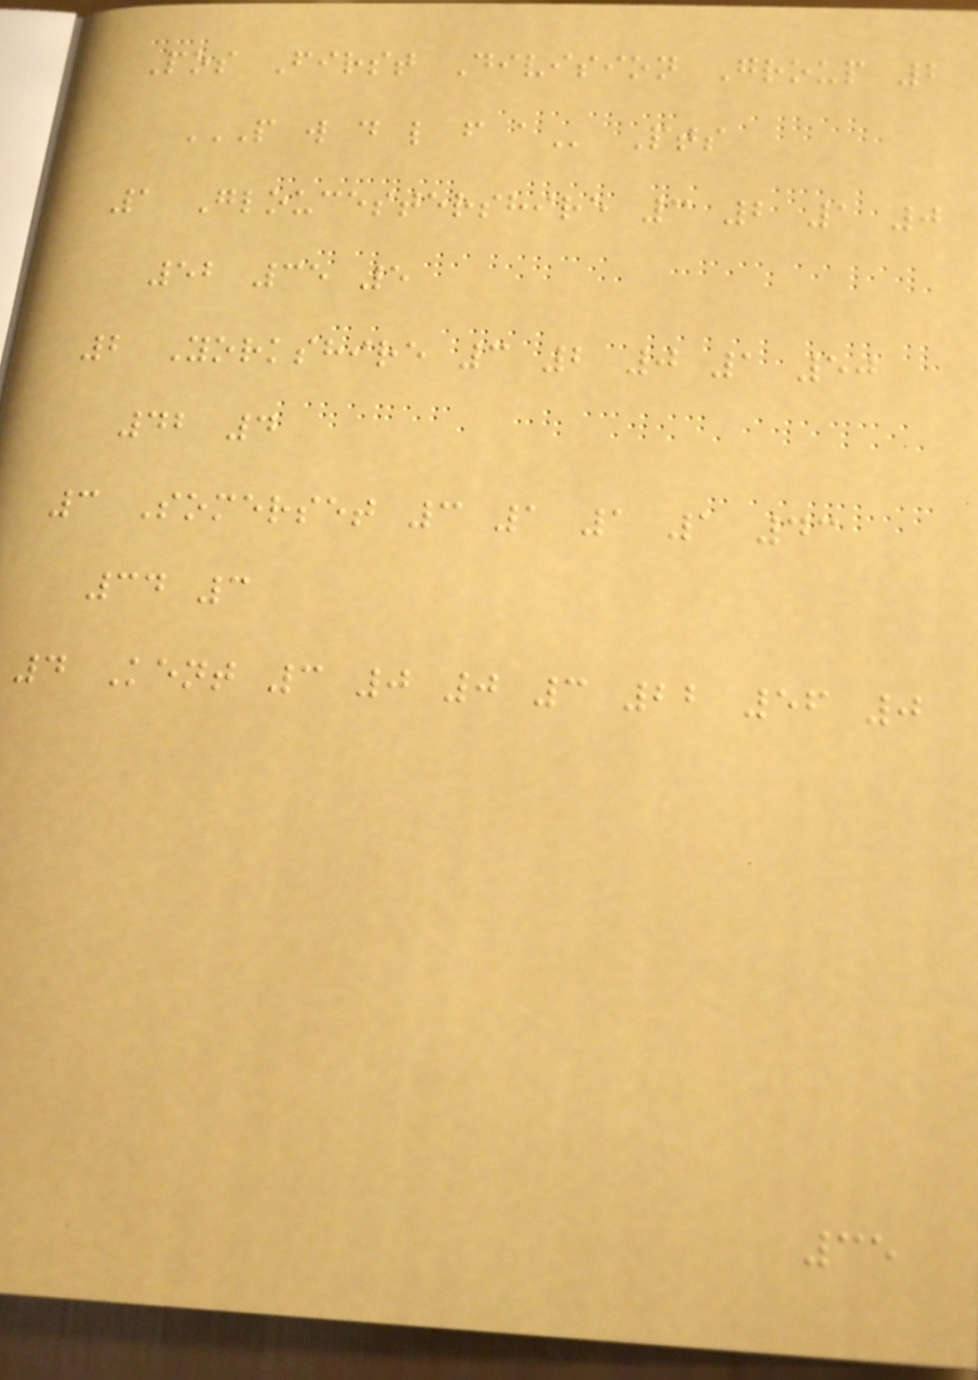Pos First Division Group 2
P W D L F A Pts
1 Gloucestershire 3 2 1 0
52 35 5
2 Yorkshire 3 2 0 1 50
42 4
3 Somerset 3 1 1 1 43
34 3
4 Kent 3 0 0 3 22 56 0
35
